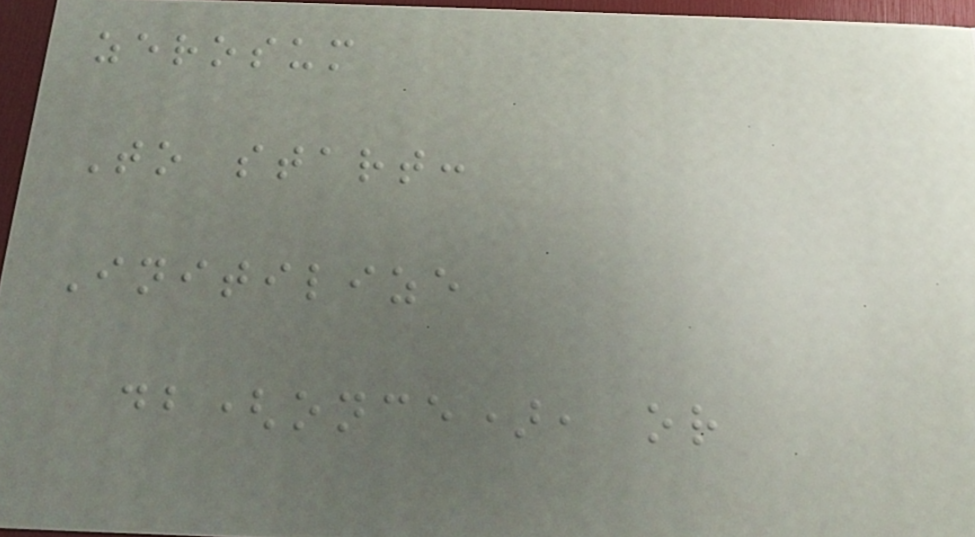zerosum
To start:
Initilize
db(once), or
